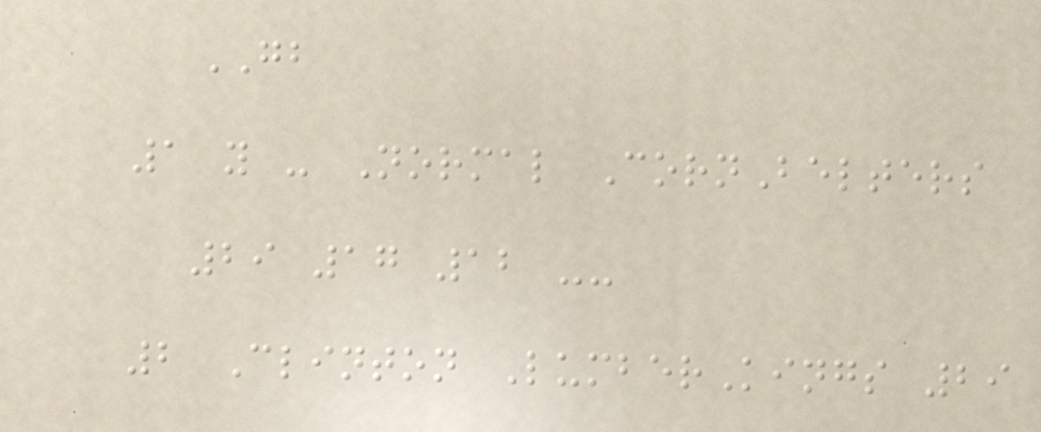GB
1 y - Normal CornBelters
29 17 12 --
2 Clinton LumberKings 29
